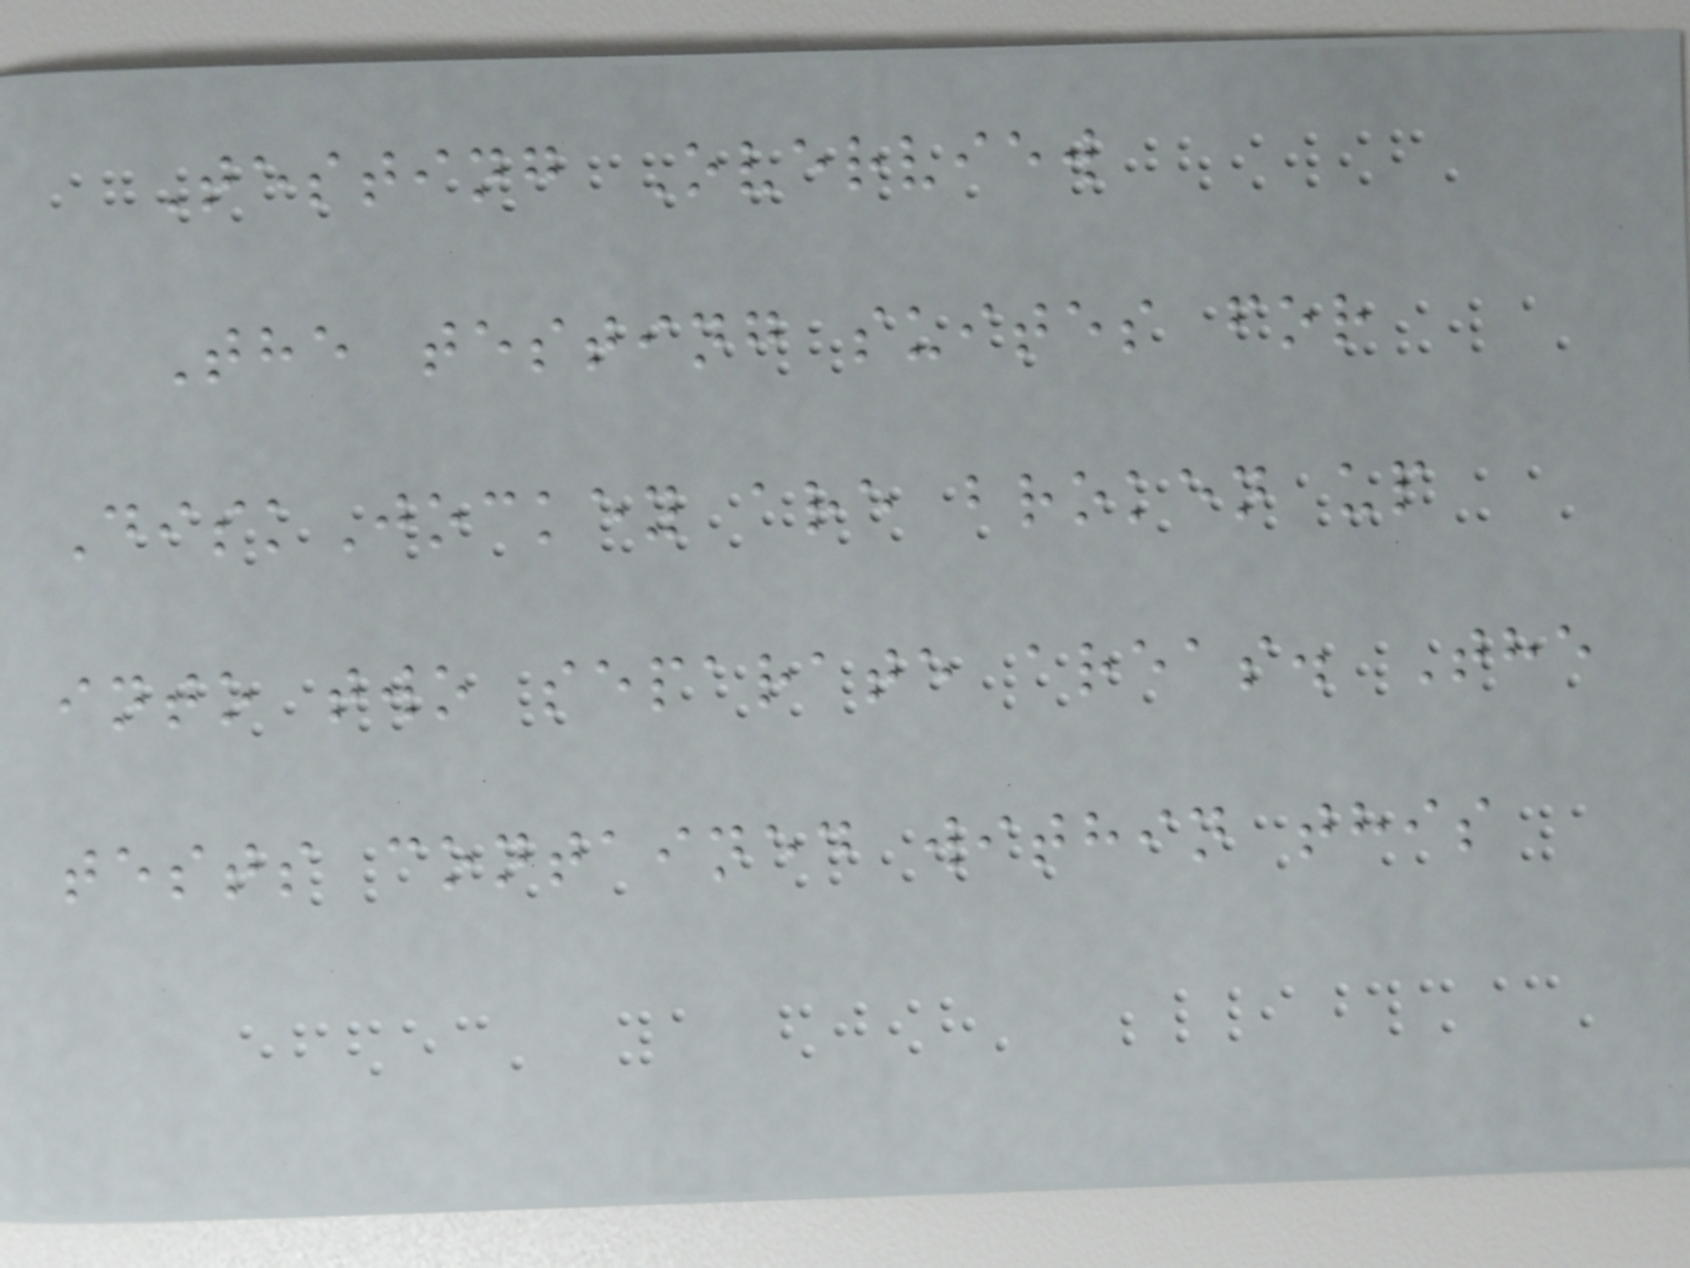Testing Overview
The testing suites for
DiskJockey are broken up
into two separate areas. The
tests contained within this
